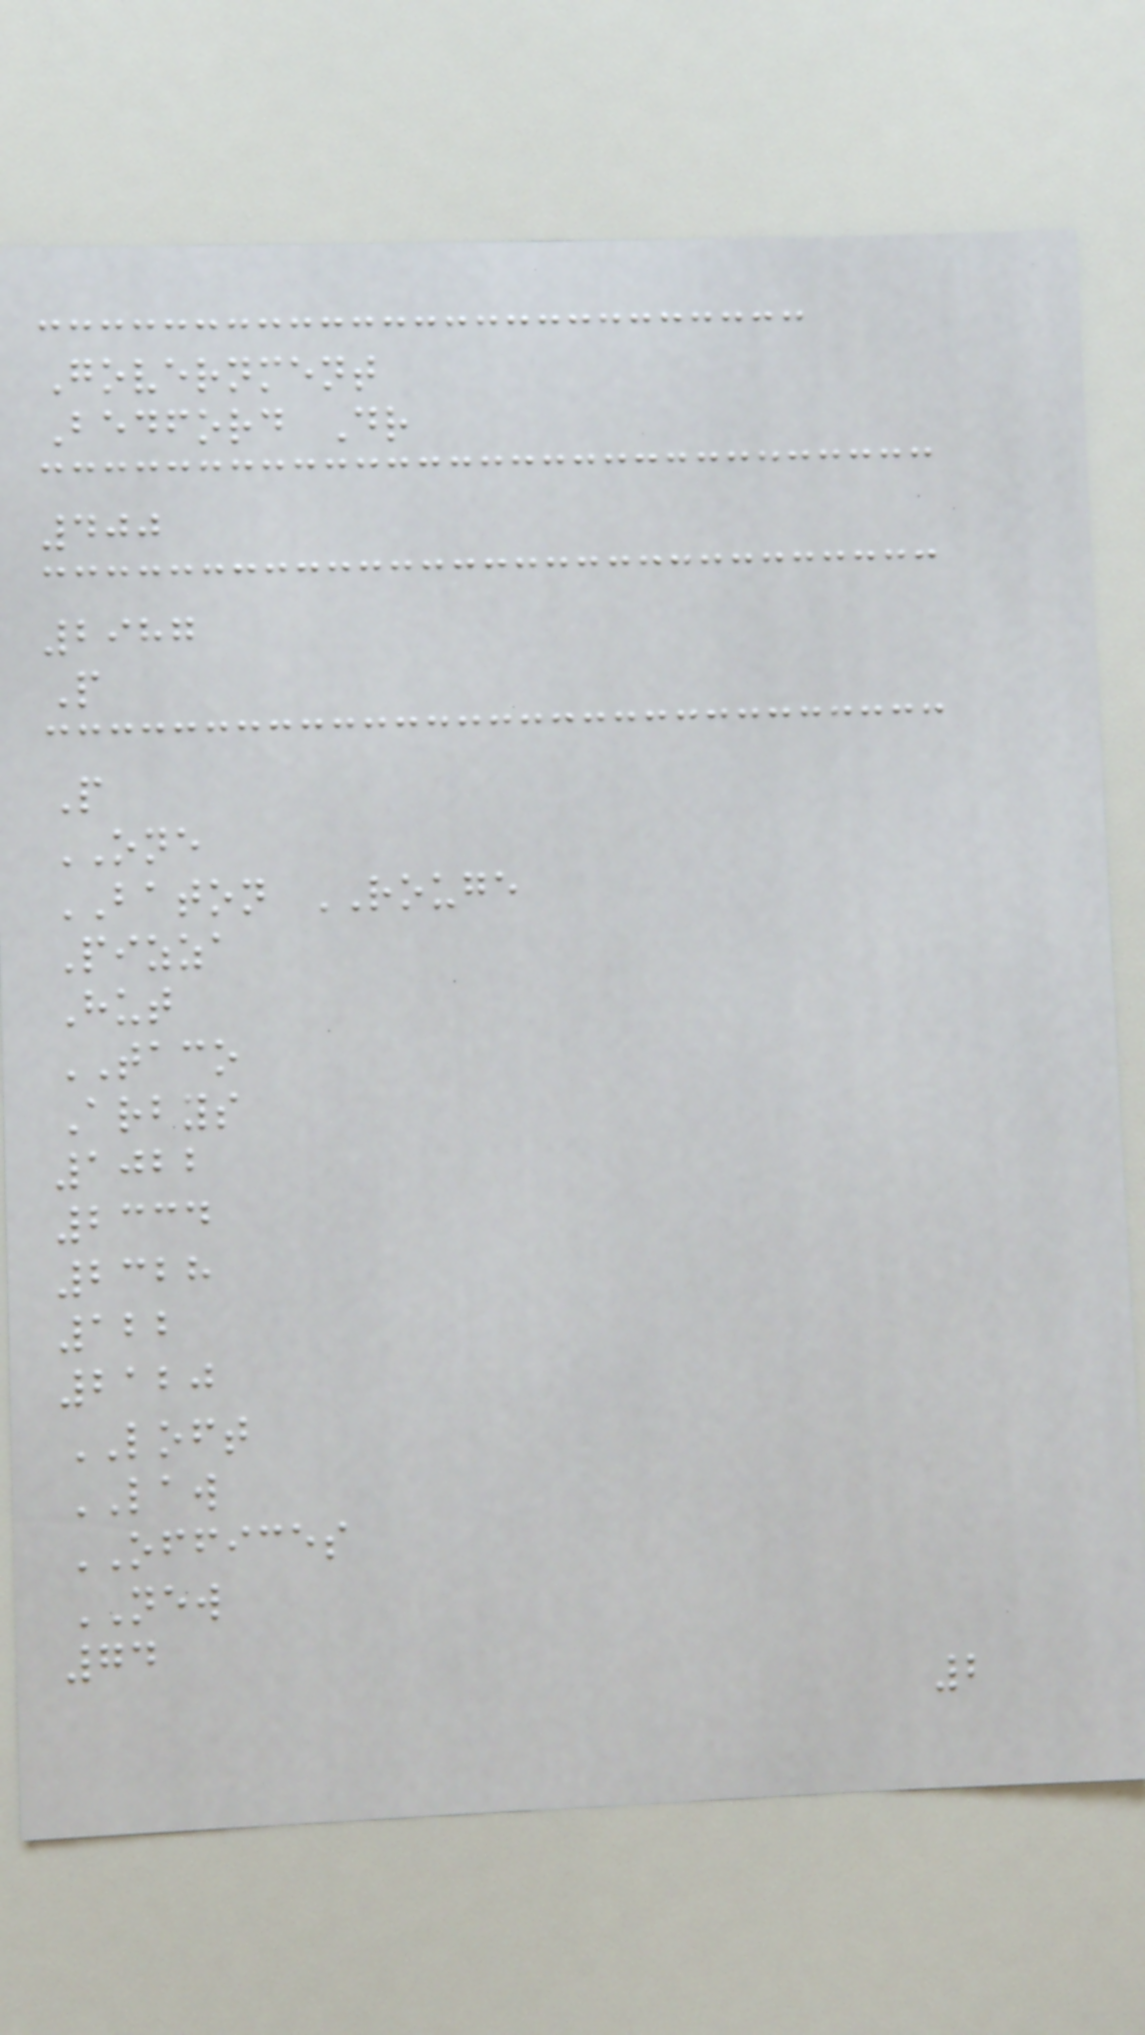Government
Bedford Dr
400
2987
P
P
ONE
BATON ROUGE
Pizza
Hut
TACO
Arbys
1022
2334
2328
122
2120
LOFT
LAW
OFFICES
NEW
74
2
